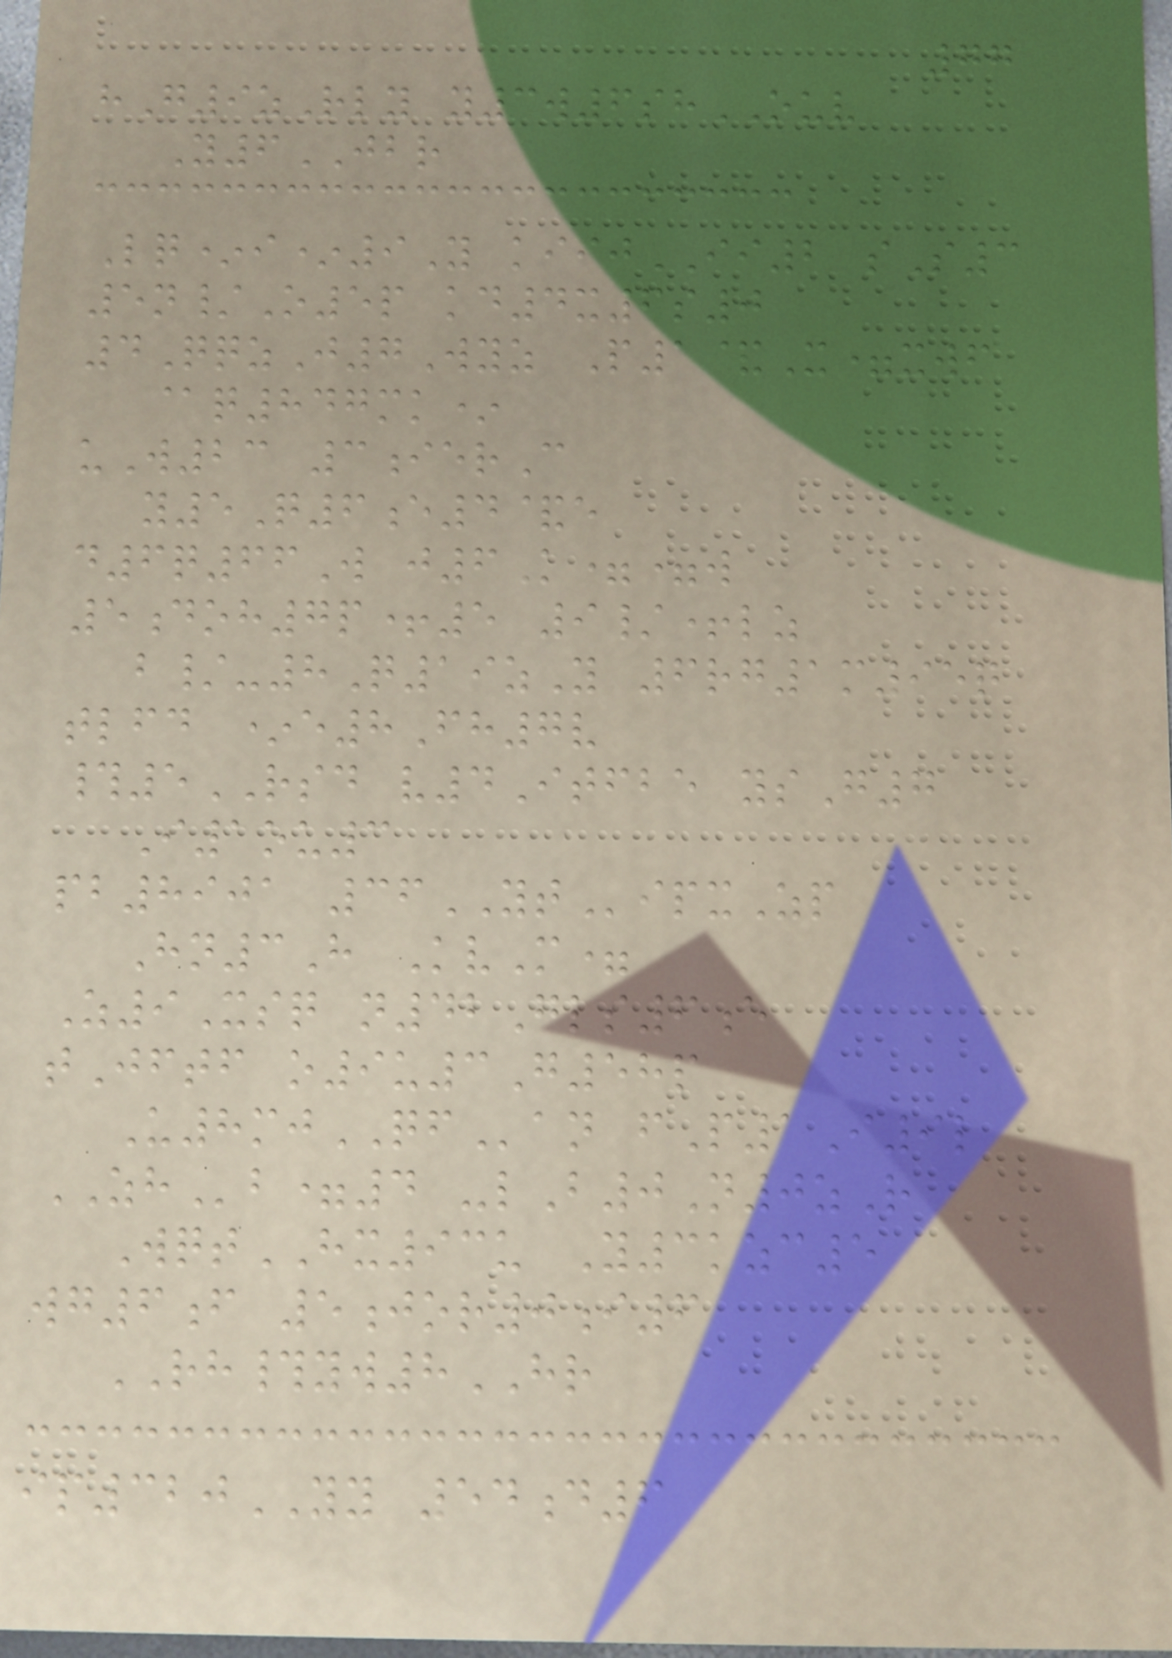77
hG9zRly y3w6shOUV
Y6JBR
Lq*i*9Y kiijII2 sS3
5n/O5p kd4x6s0
4QqzJ7Wyz P1&X=xwf
@q847mk*
uW23 3ierC
y5Q6e4&e
d6q66W j6K==w
5doh7p+5 9/+lz
b/-8Q19zY 6rg1m95q
tlfd *e8Fh7v
#5RSD v4Itfbe ysG7
I1ou3
pb8901 36YTipxZp
Hn3H KvM=
Z9Xsq n42Gls6e
tJftf o9u3G58p
U8mjQFan fP1I9l
ZHb=4 -lB0N0zR
WqtHX93u Y3kzc5
wg6f 5jor0i6
RH#yw8HR
ip320YY 54d6
